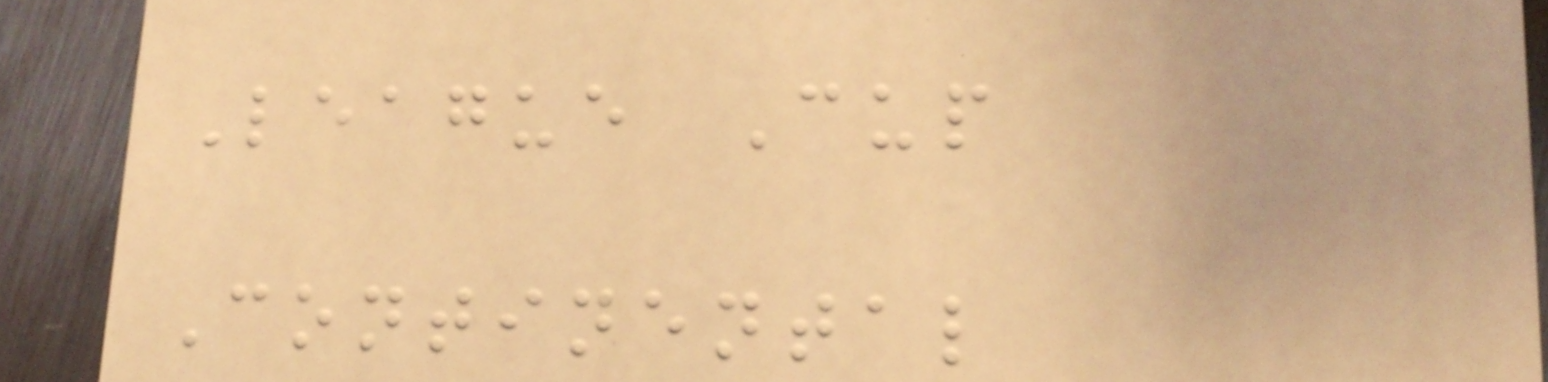League Cup
Continental
